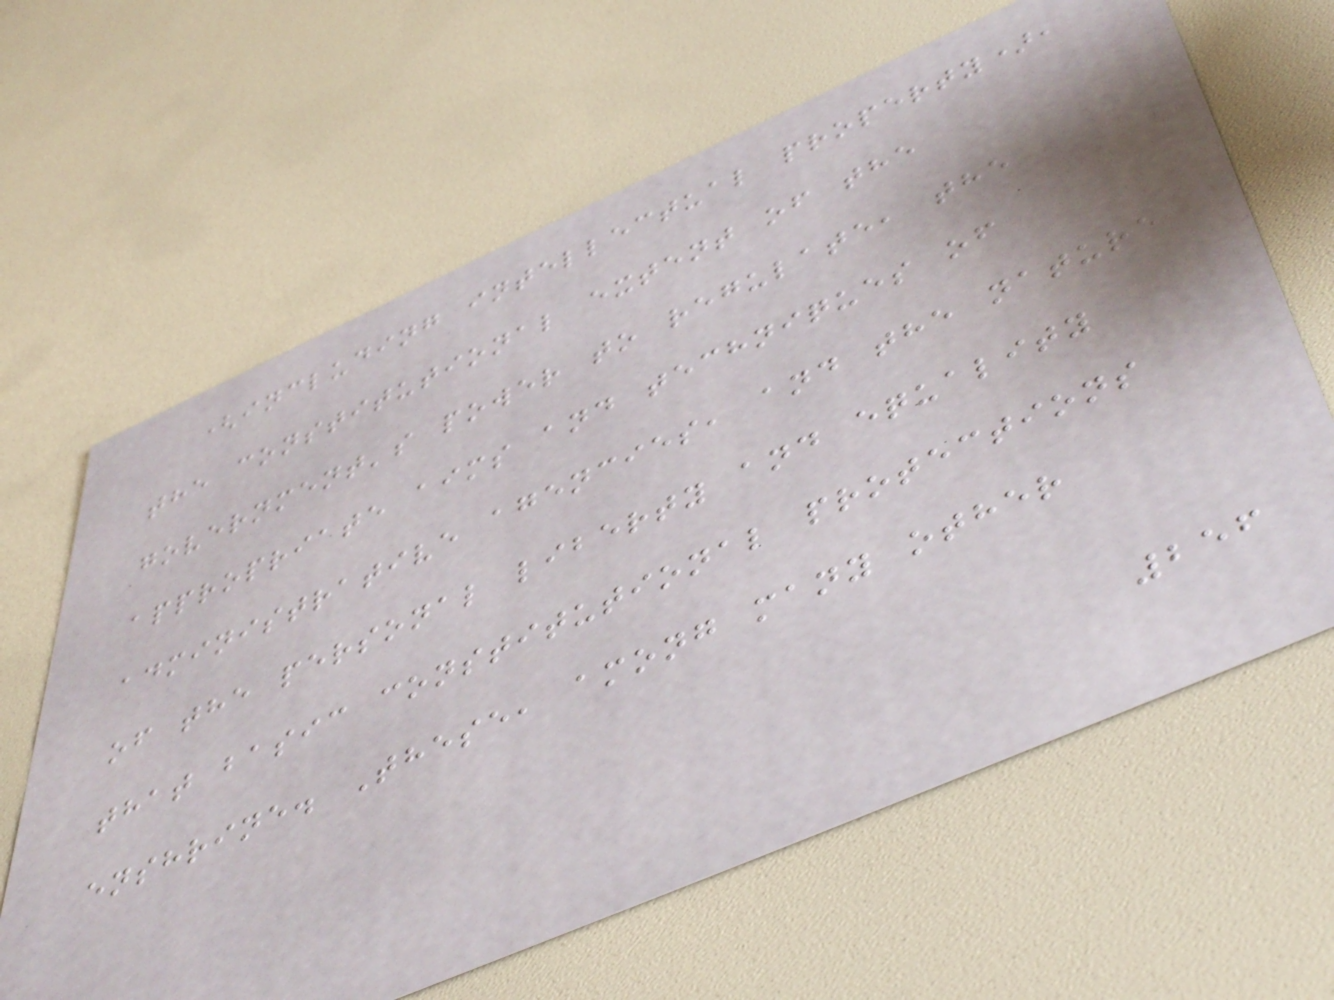(including intellectual property),
the constitutional extent of the
government's power to regulate, the
appropriate aims and techniques of
administrative agencies, and the nature
of the personal liberty and equality
that basic constitutional protections
enshrine. These, among many other
256
